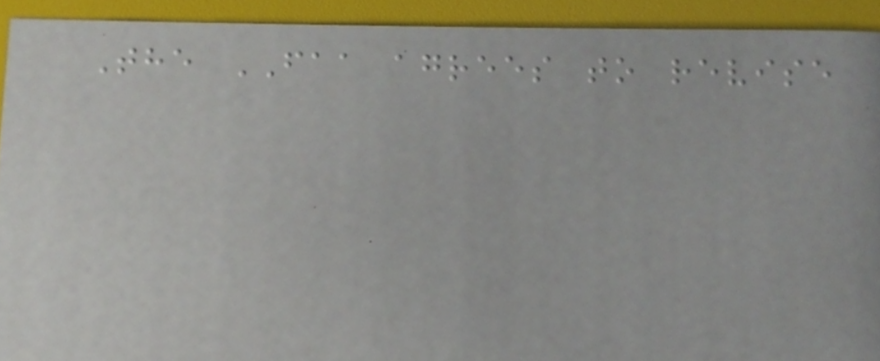The FAA agrees to revise
